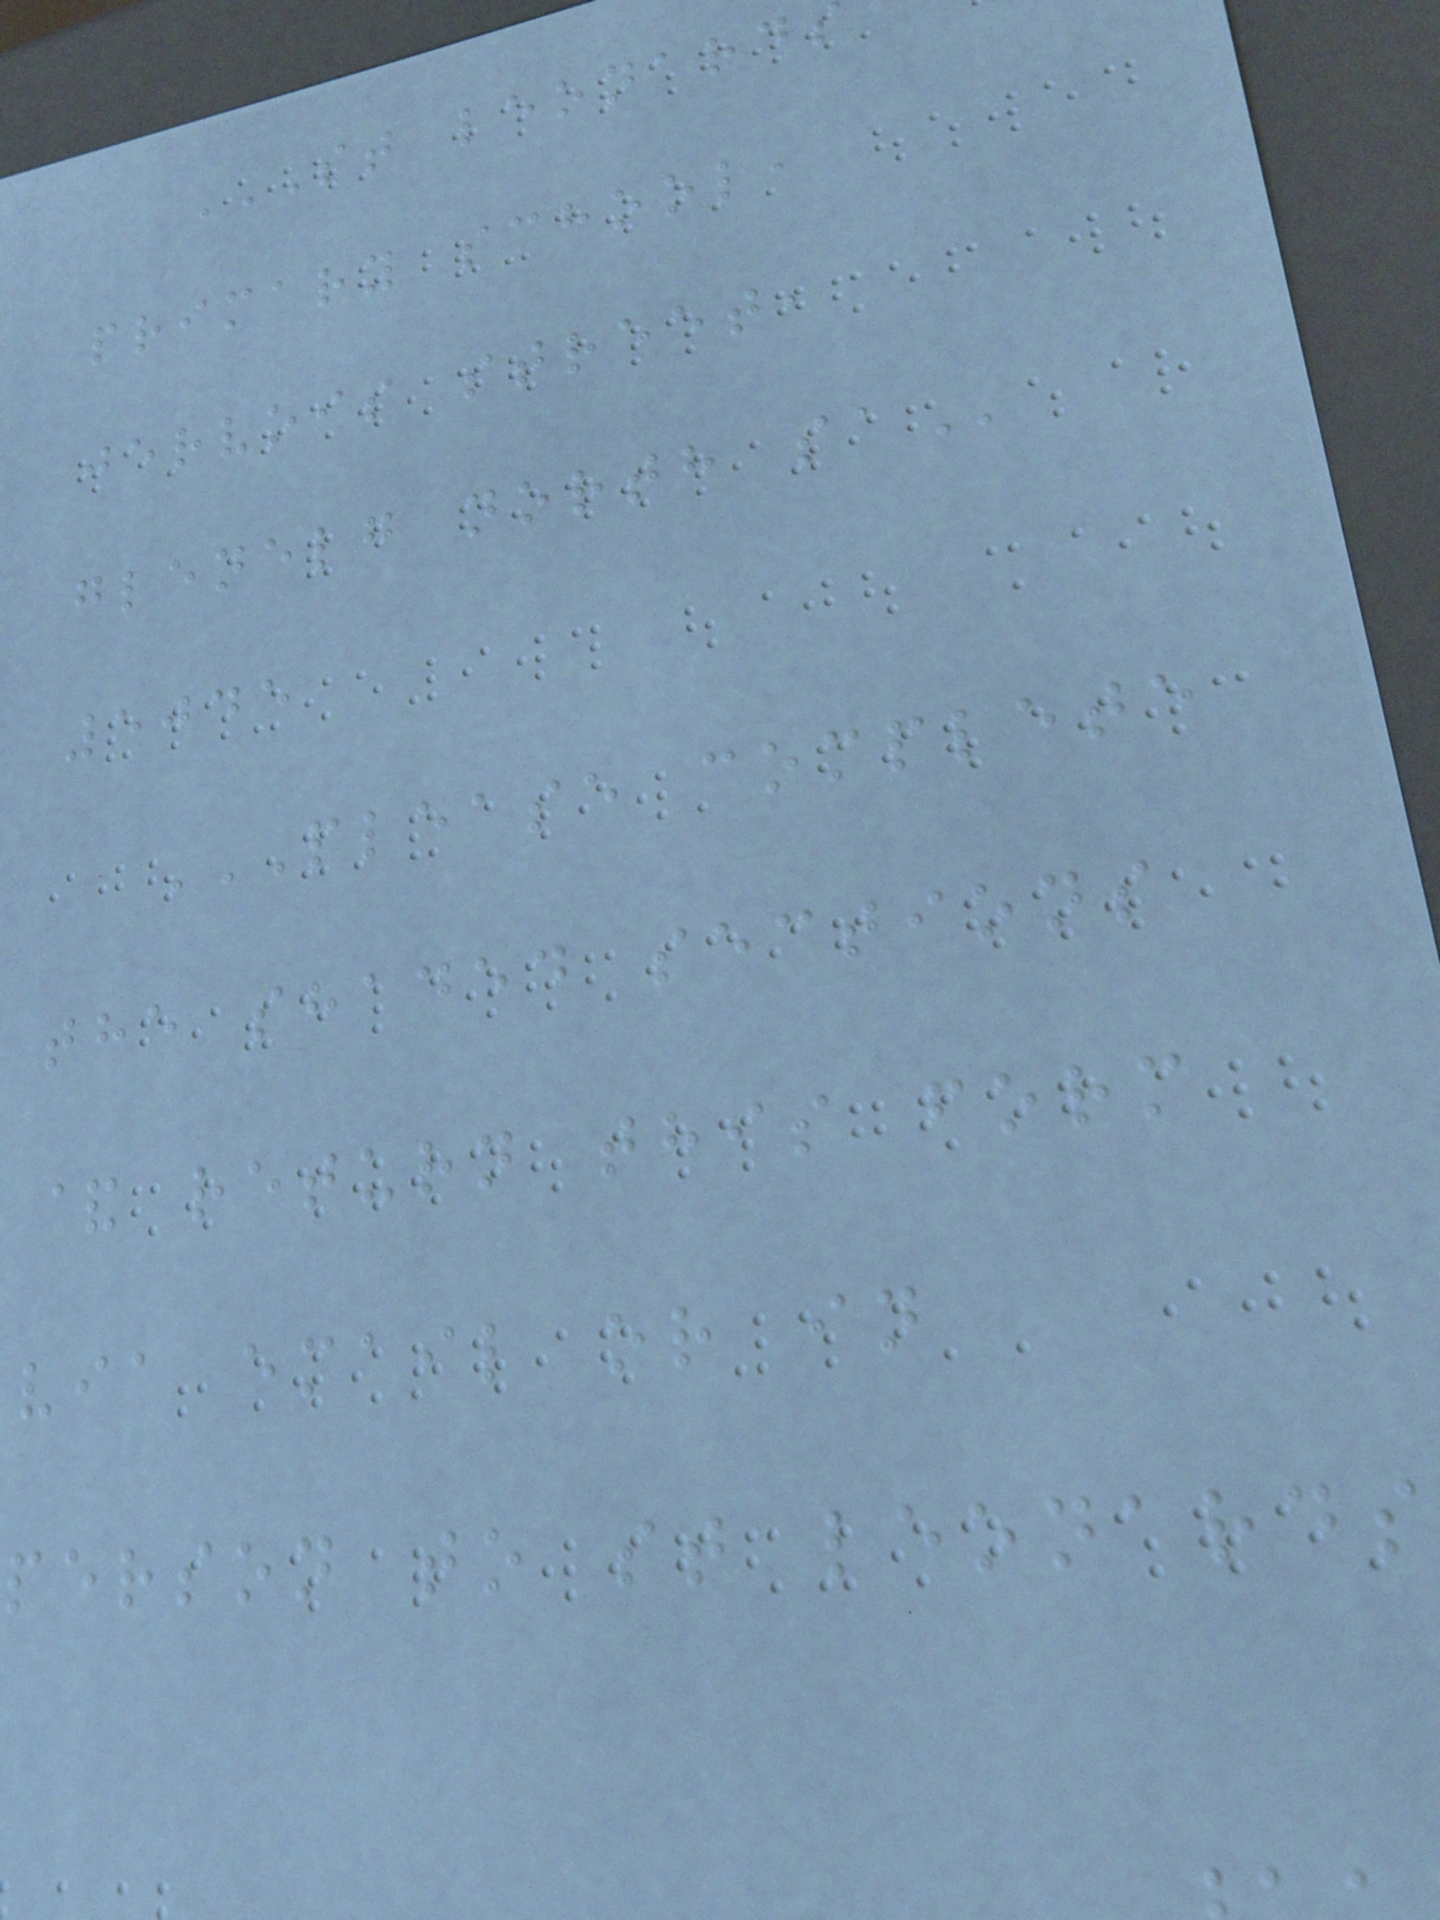primary school,
jervois street,
glenelg north
5045
PLEASE COMPLETE
the shaded sections
& return this form
via email or in
person to st leonards
